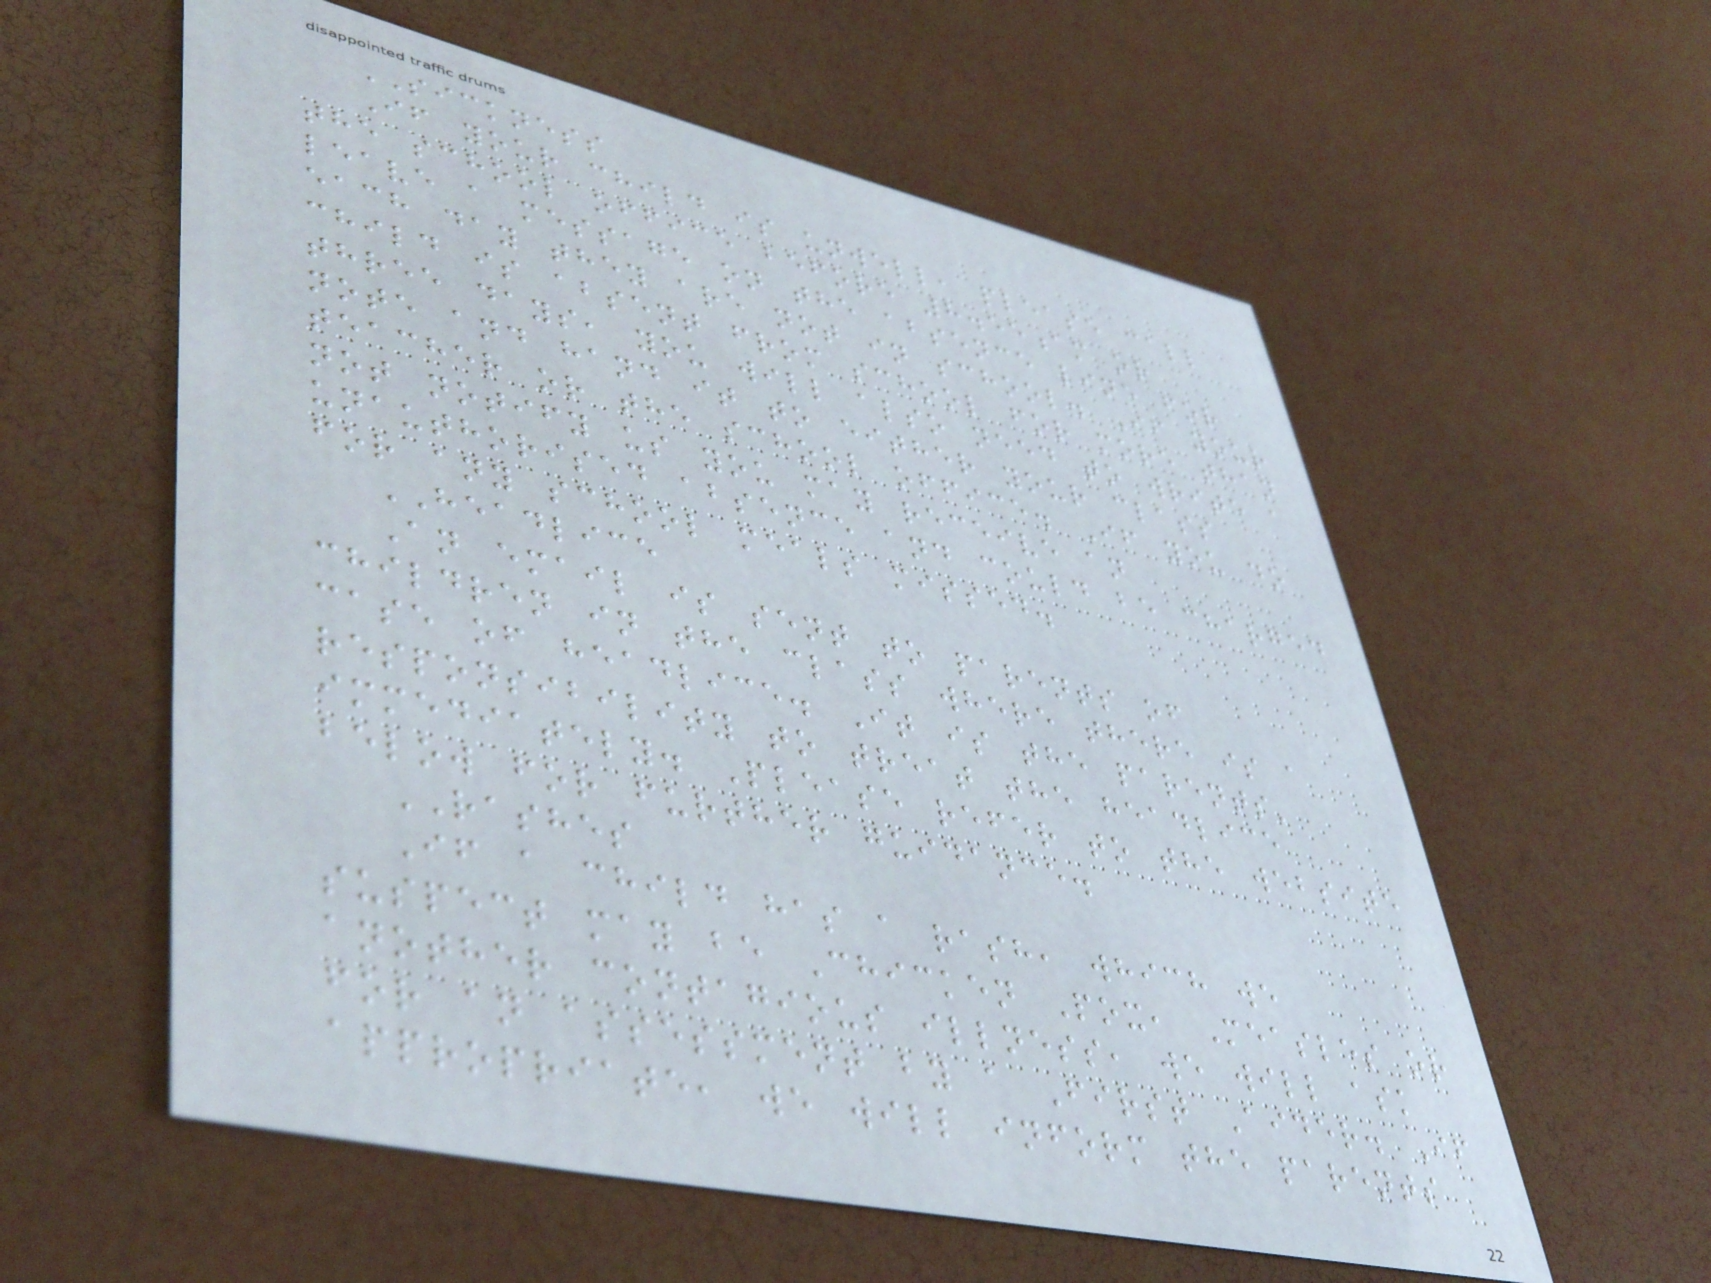SICKNESS
If your child is unwell, please call
the school office before 8.55am or
leave a message on the absence line for
each day they are not in school. If your
child is absent from school for more than
three days, you will also need to write a
note and hand it to either your class
teacher or the school office. If you do
not notify us you may receive an
unauthorised absence and could be charged
for any school meals missed.
HEADLICE
An email is sent to parents of
children in the class where there is a
case of headlice. It is the parents'
responsibility to treat the headlice
immediately. Please refer to the website
below for further guidance.
RASHES
If a child has a rash, which we
suspect may be Chicken Pox, Measles or
another contagious illness, we will ask
for an assessment by a First Aider. If
appropriate, we will inform the parents
